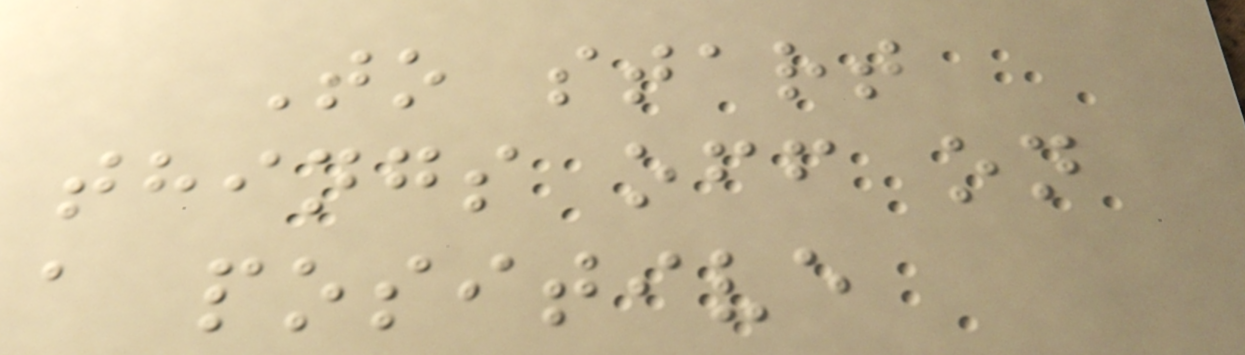To start
things off on
a positive
